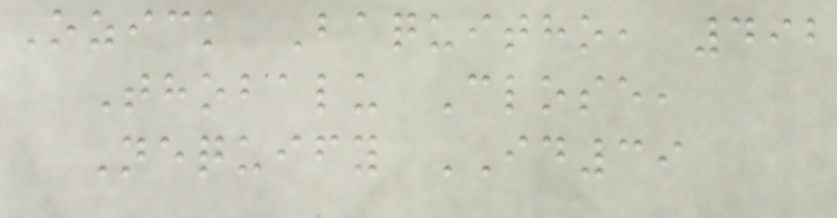Ozick Baquitho, 492
Thobalu Close,
Nequify ID39
